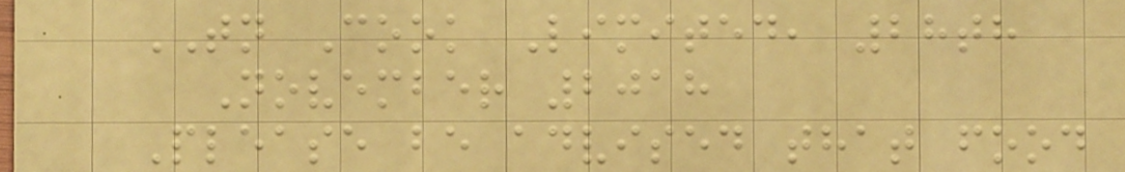TN Cook Limited, 28th
November 2018
Please be advised that food
